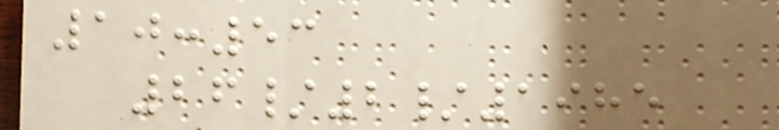10:53
26/2/1985
